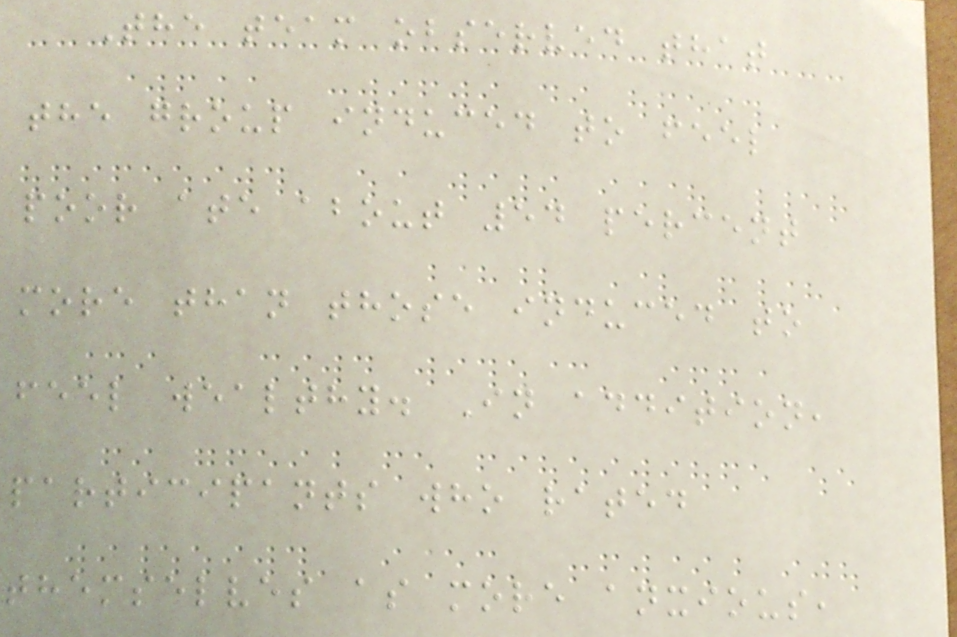The team observed that
the group induced to feel
poor ate about 54 percent
more than those induced to
feel wealthy. In addition,
participants who rated
themselves as more anxious,
